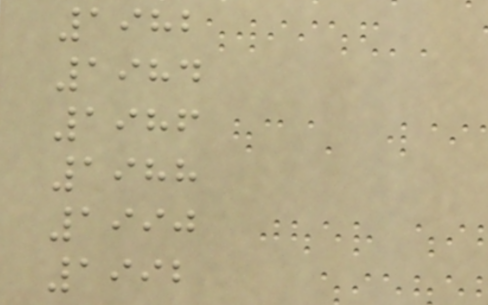1982
1984
1986
1988
1990
1992
